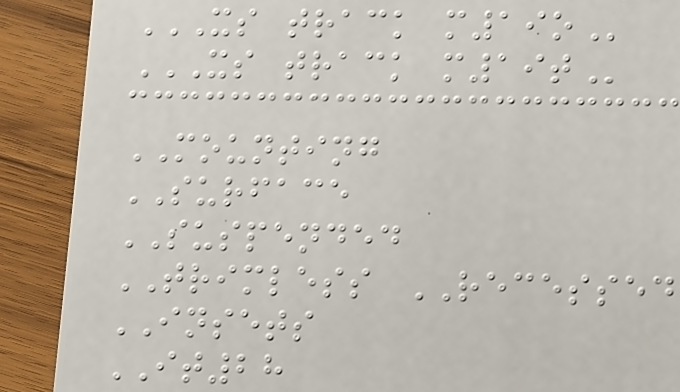XS TRACK M19O
XS TRACK M19T
MOUNTING
SURFACE
SUSPENDED
TRIMLESS RECESSED
INSETS
IT28
